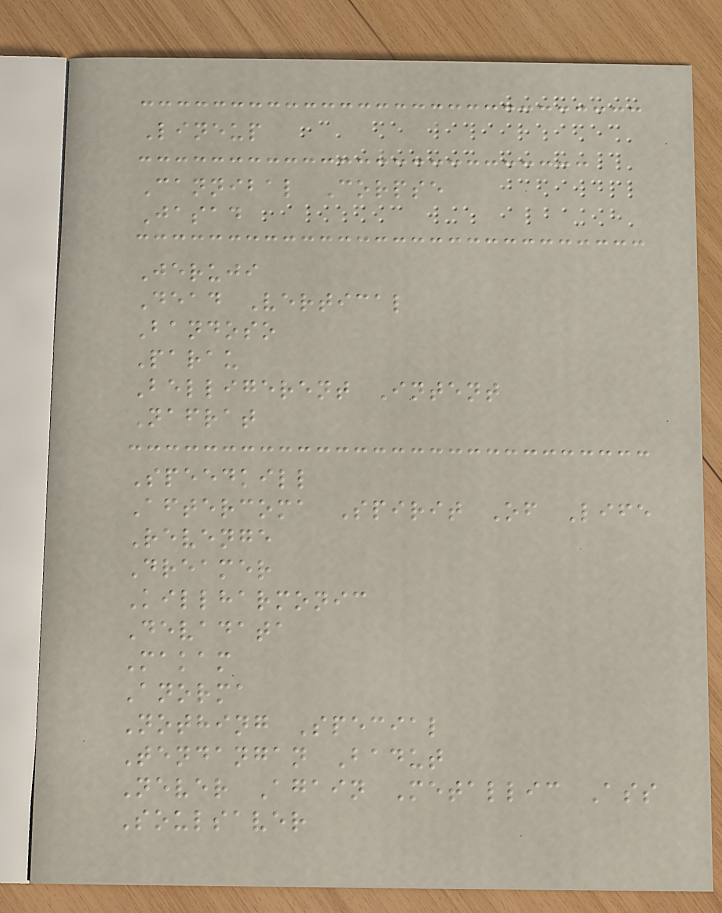Lineup
Cannibal Corpse
Jasad
Jeruji
Dead Vertical
Bandoso
Parau
Belligerent Intent
Nafrat
Speedkill
Aftercoma Spirit Of Life
Revenge
Dreamer
Killharmonic
Devadata
Makam
Anorma
Nothing Special
Tendangan Badut
Never Again Metallic Ass
Soulsaver
